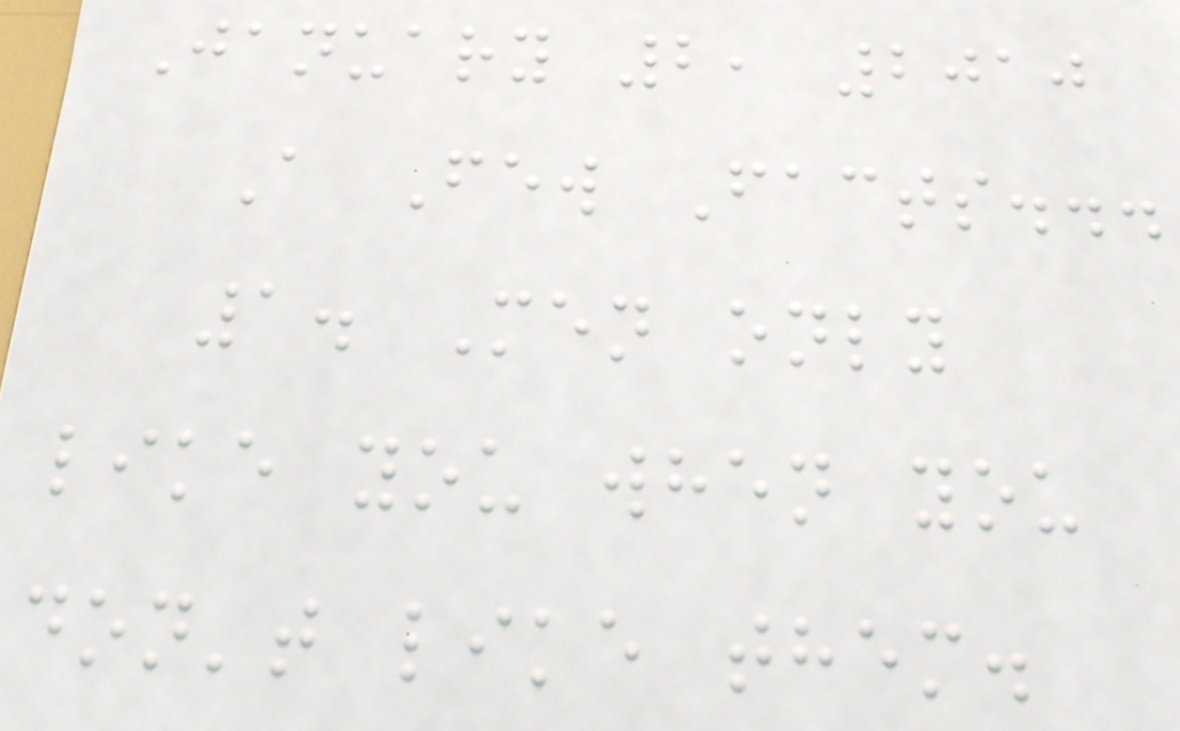January 2, 2010
A Few Facts...
1. Men only
like you when you
don't like them.
